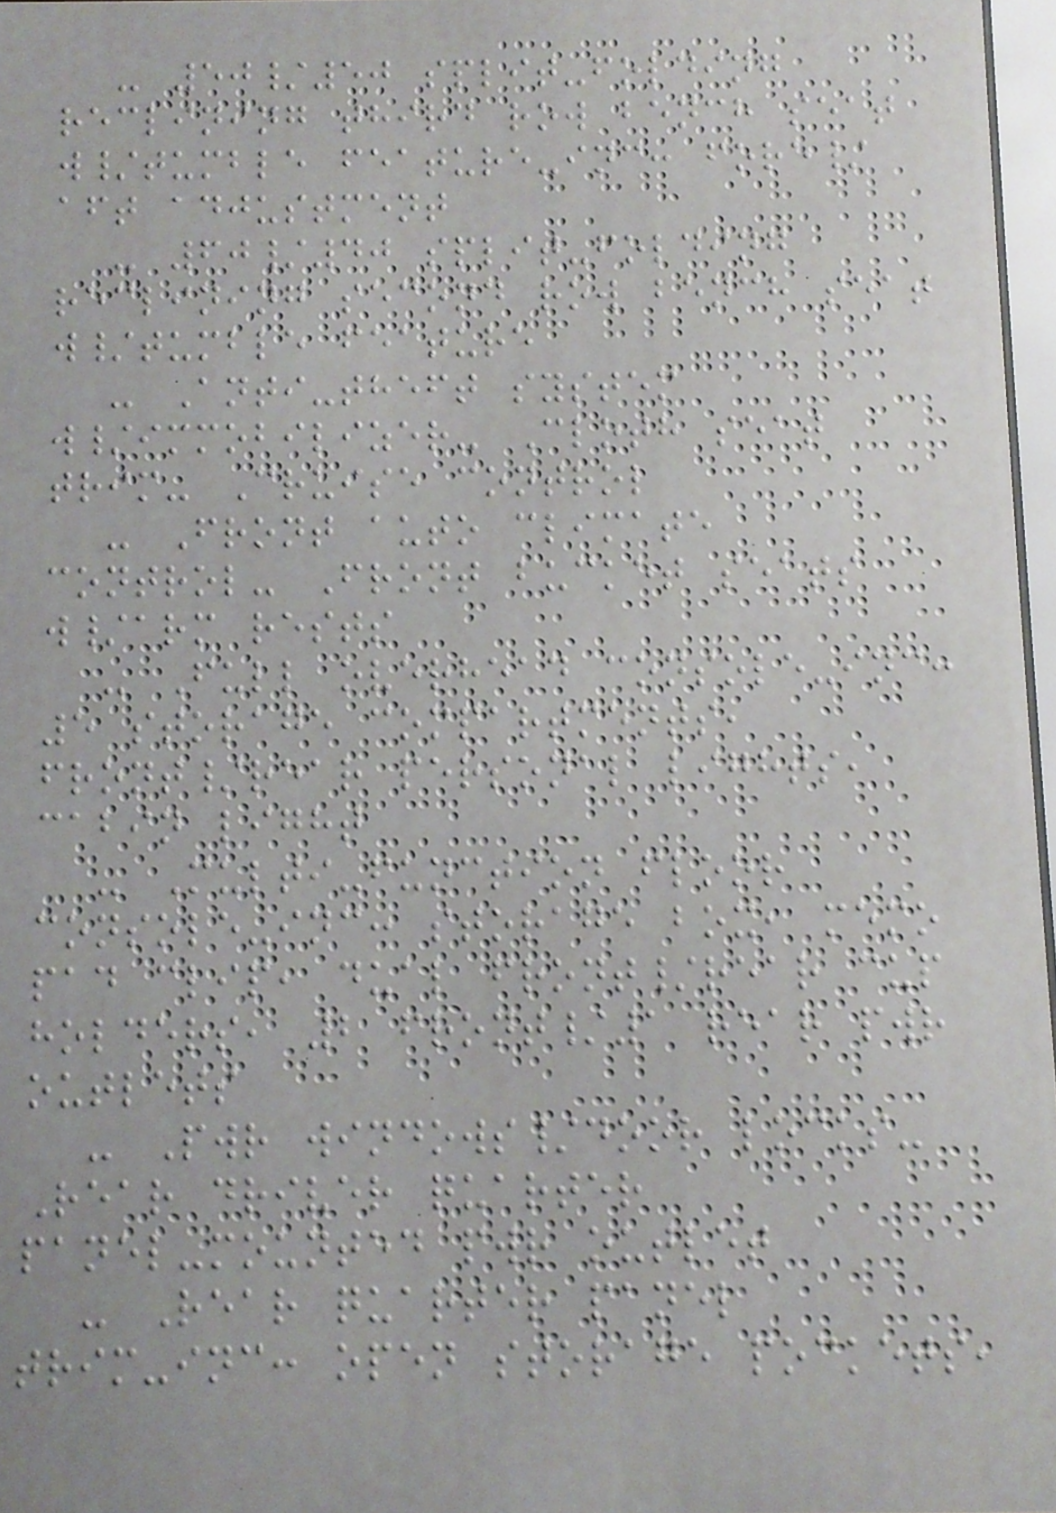- 50/50 split-folding
reclining third row bench seat
w/tumble feature-inc: fore/
aft adjustment
- 60/40 split-folding
reclining second row bench seat
w/tumble feature
- Anti-theft system
w/immobilizer- Cloth seat
trim- Cruise control
- Front auto climate
control- Front bucket seats
w/arm rests
- Full overhead console-inc:
5 storage compartments,
front/rear personal lights,
cabin light
- Multi-function floor
console-inc: storage box, memo
pad clip, dual front/rear cup
holders, 2 front/1 rear pwr
outlets
- Pwr windows/door locks-
Rear driver quarter
panel-mounted pwr outlet
- Rear quarter panel
trim-inc: open storage pockets,
